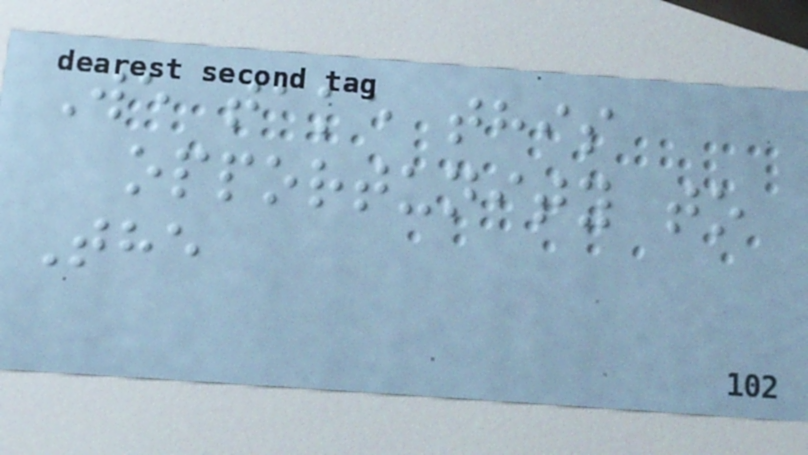We take this
opportunity to
The
